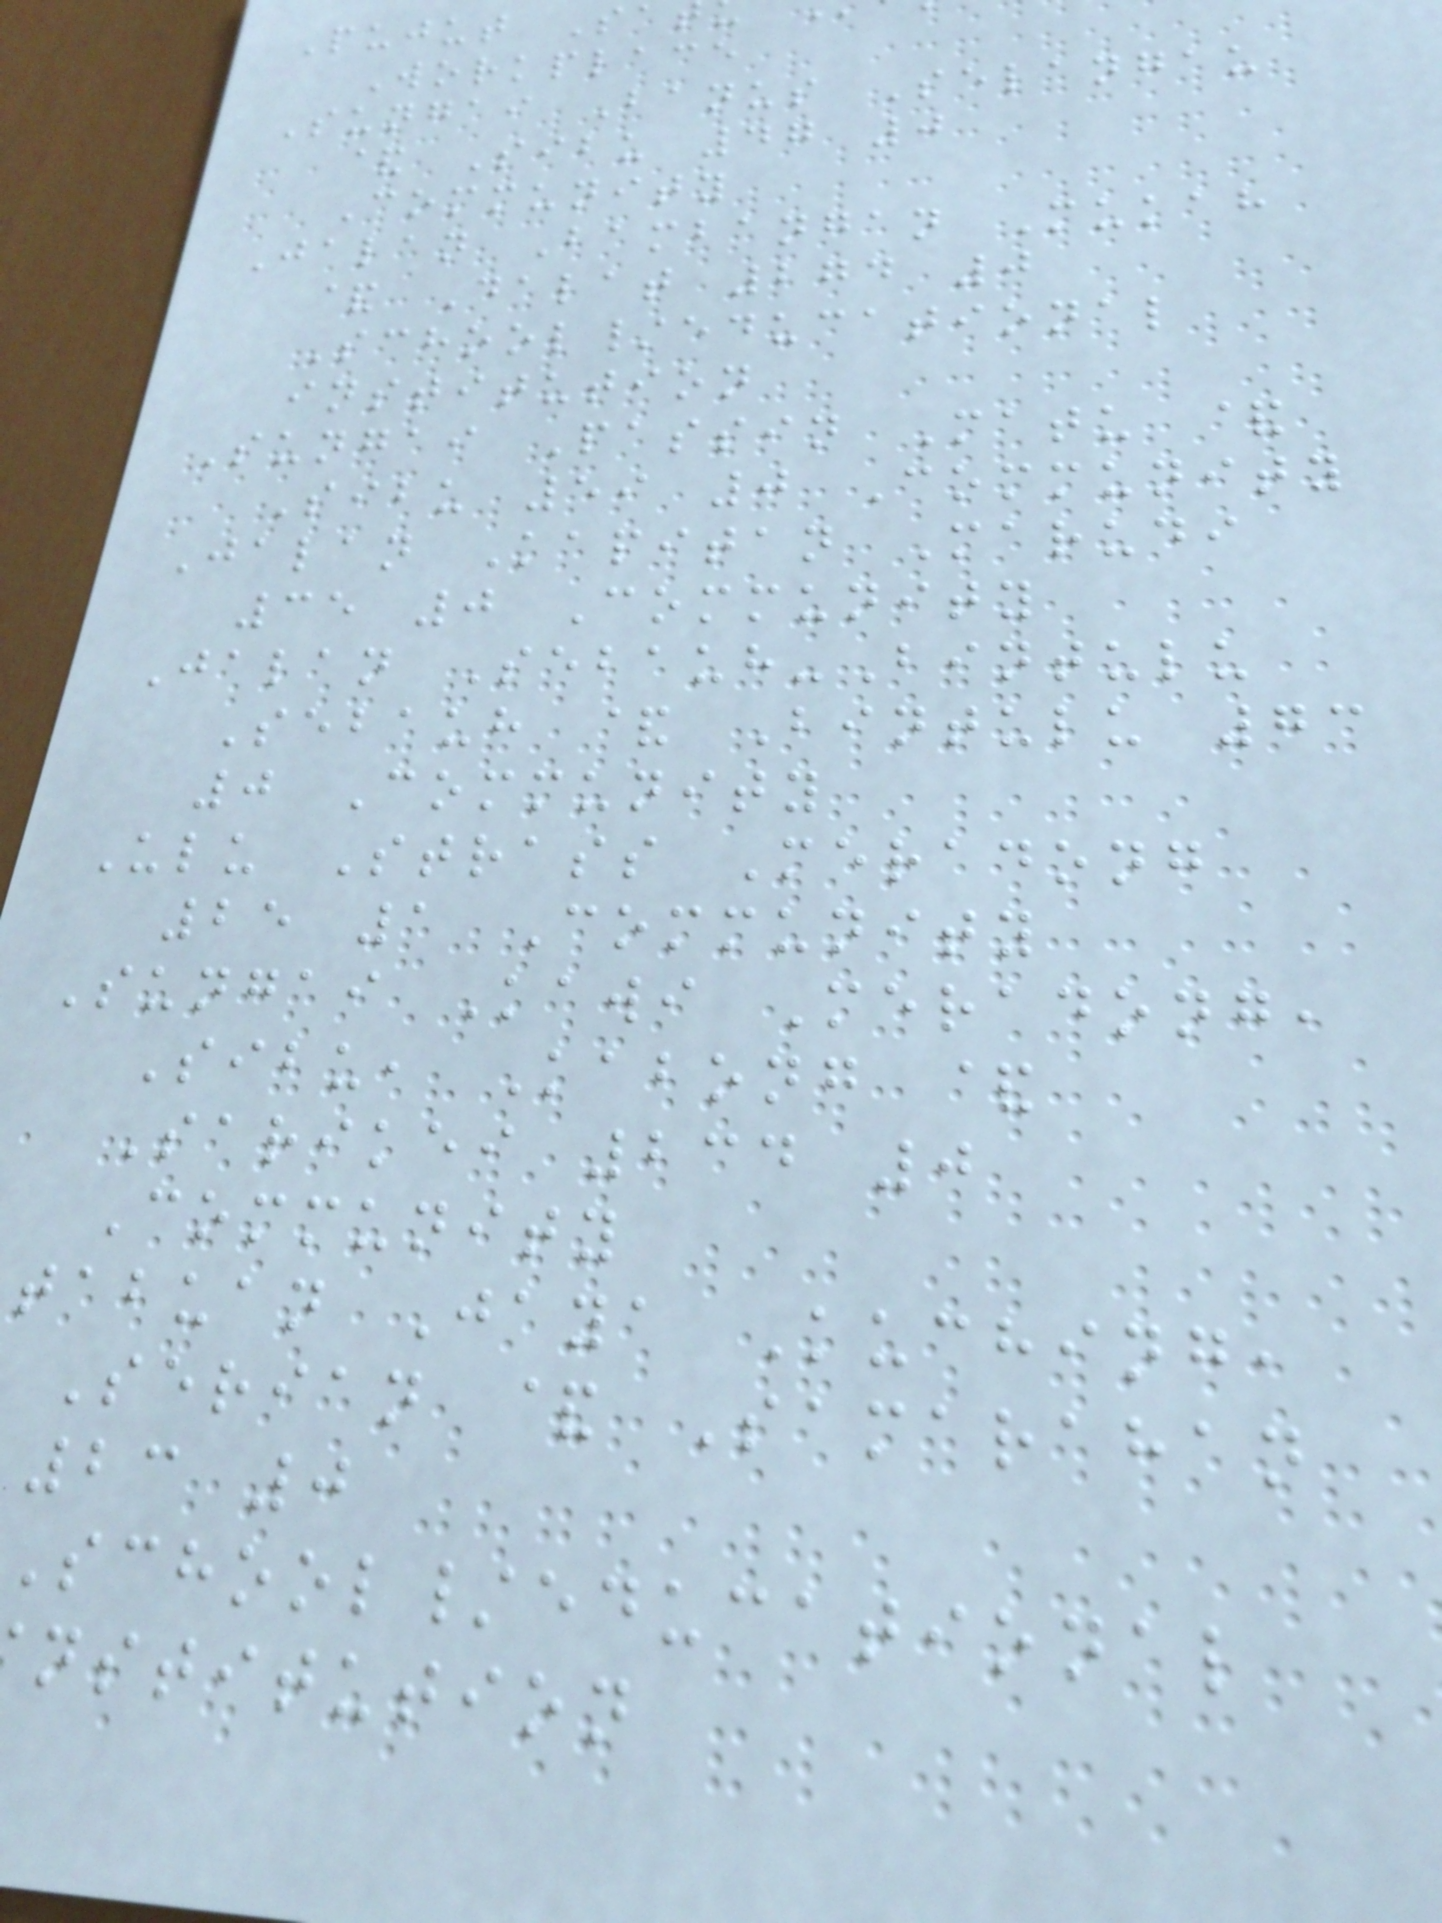Pujut Sa
Workplace
Sungai Banus Selangau
& Sibu 47 0
Community
Jalan Bambangan Mukah
& Dalat 274 0
School/educational
institution
Sungai Passin Matu &
Sibu 59 0 Community
Jalan Kapitan Marudi
35 0 Community
Jalan Sebauh-Bintulu
Sebauh & Bintulu 73
0 Community
Ulu Strass Meradong
25 1 Community
Sungai Kawi Meradong,
Sibu, Kabong &
Sarikei 234 0
Community
tabuan Jaya Kuching,
Serian & Samarahan
23 0
School/educational
nstitution
